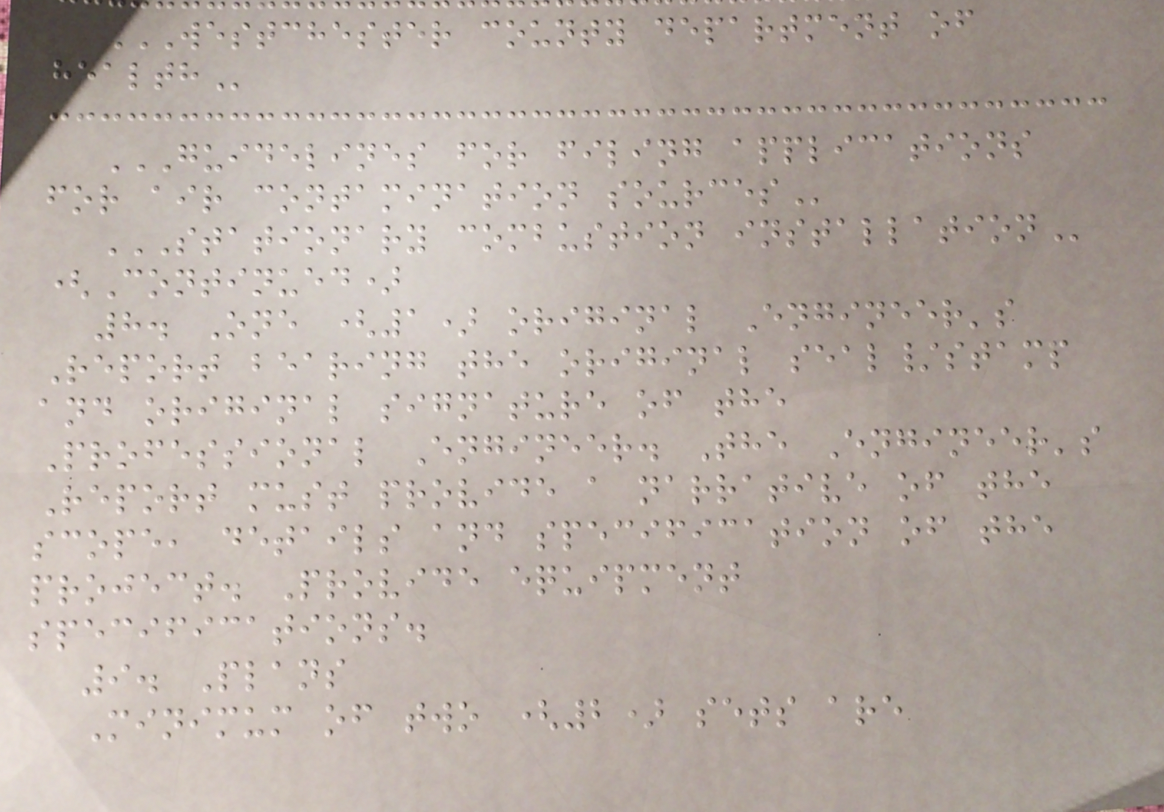WESTCHESTER COUNTY DEPARTMENT OF
HEALTH
GUIDELINES FOR FILING APPLICATIONS
FOR AIR CONTAMINATION SOURCES
STATIONARY COMBUSTION INSTALLATION
(Continued)
8. One (1) original Engineer's
Report bearing the original seal/stamp
and original signature of the
Professional Engineer. The Engineer's
Report must provide a narrative of the
scope, details and specification of the
project. Provide equipment
specifications.
9. Plans
Minimum of two (2) sets are
